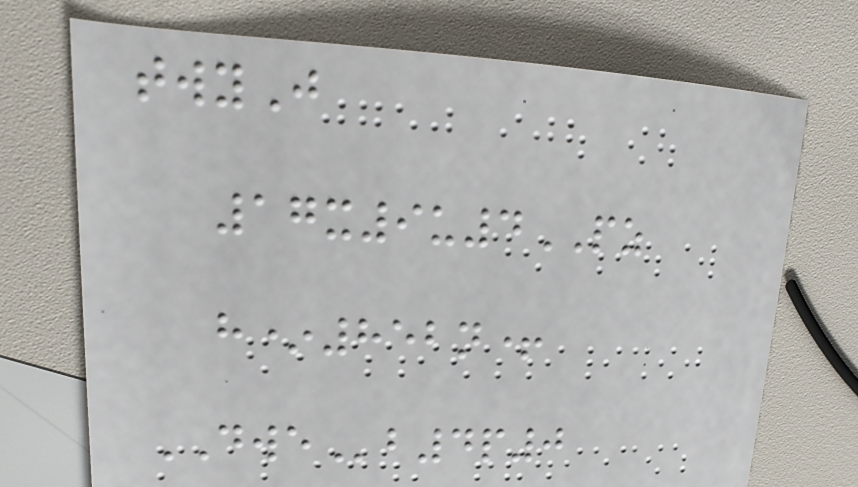twyJ
17x9u4PZ
h*852n+
DWEb4p0
